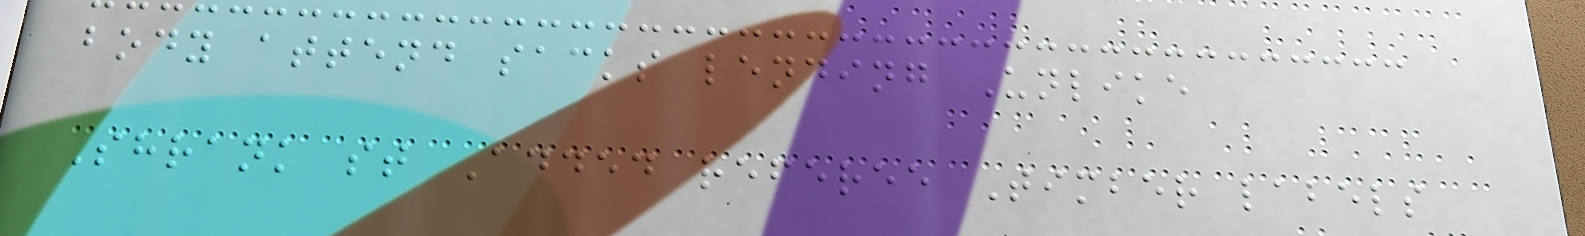body attend sacks lending Unlike
Shrank st Added referee Timber labels
